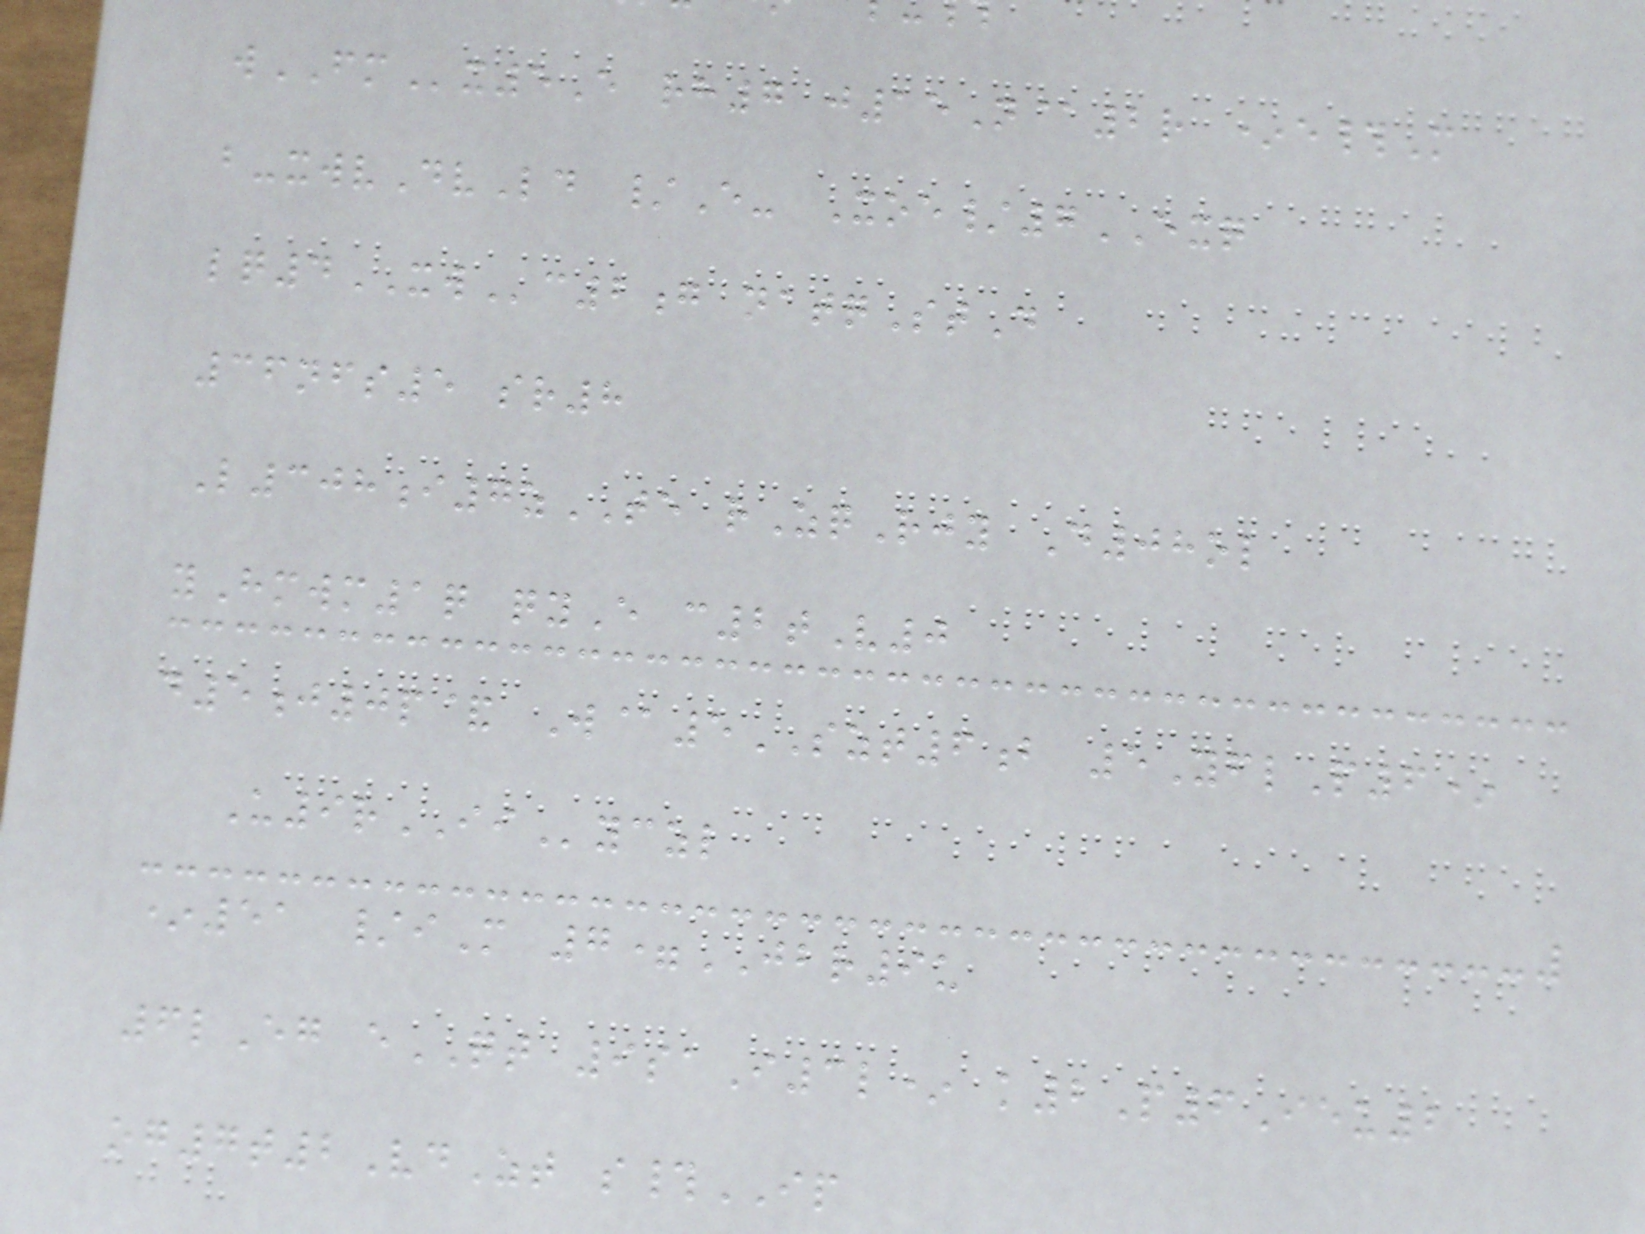wFMx5E rh7 j15N@2r *e#M
b-xwvDvLd /E- Xoe/7EXQ
lq4XWc2g natqStD
36nfs5 sr8
L308i7zTE rZqRjy D08ol
yHmwm1q qyE c2tV0
d5j0p& W@5SZT6b 5YflP6*
U9rIIyczl
*51 /iM 7=JBR9u
6lEg eQT 9saI3l* k2P6Ieu2
og7t2VdZt s#IP
